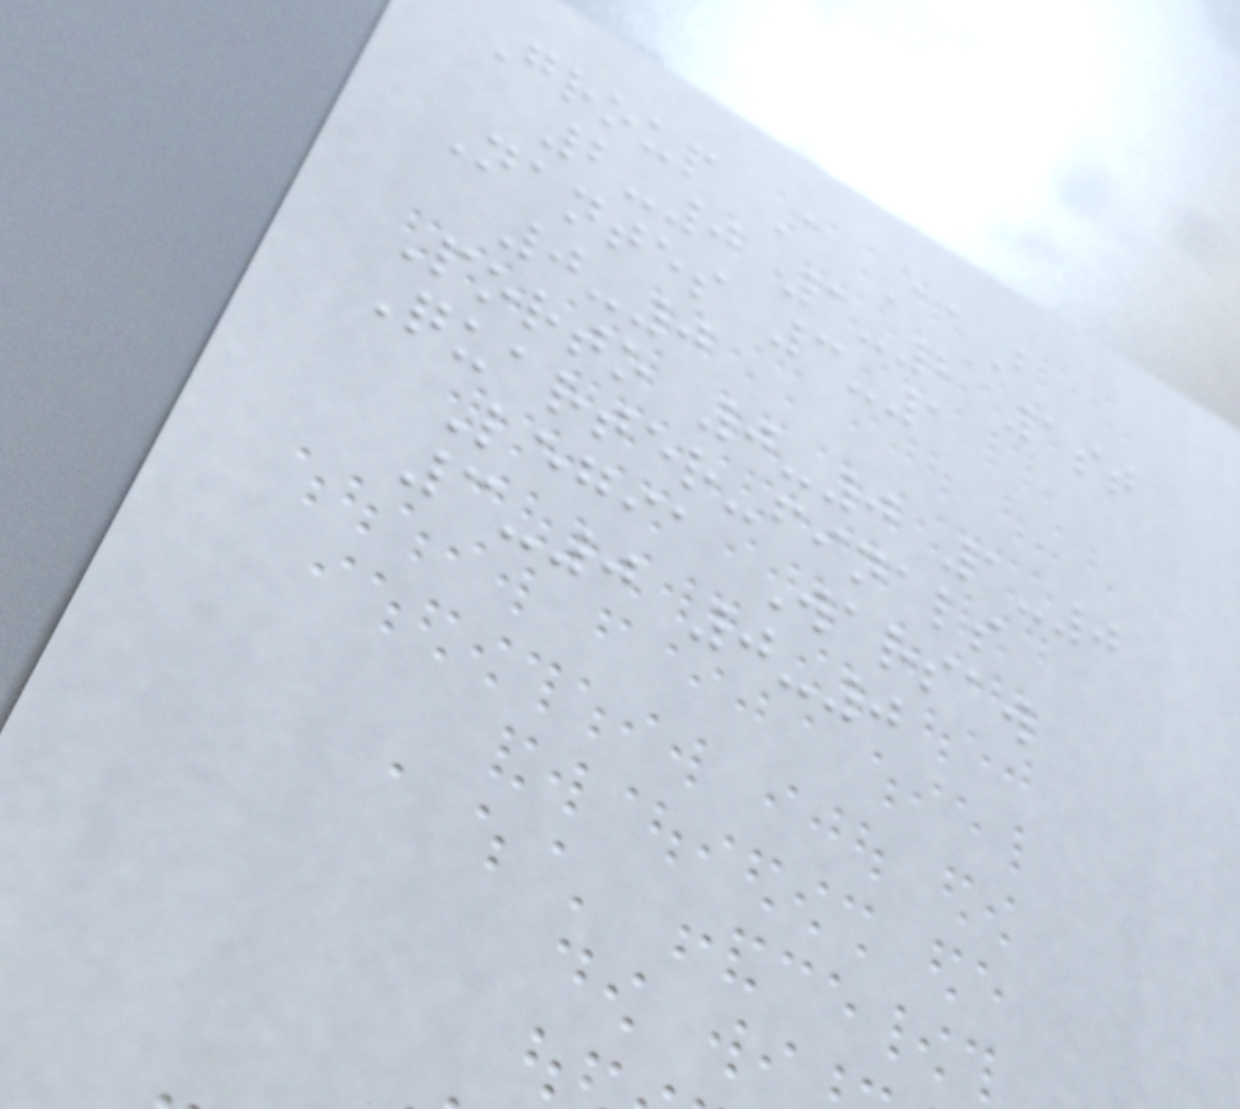Group A AaB
2-0 1-2 1st
Nantes 3-1
0-0
Porto 0-0 1-0
Quarter-finals
Legia Warsaw
3-0 0-0
